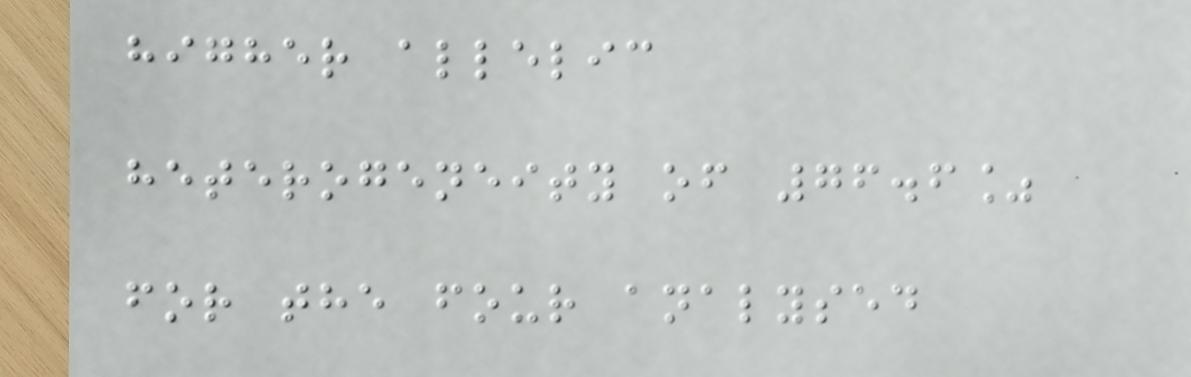higher allelic
heterogeneity of 76.6%
for the four analysed
